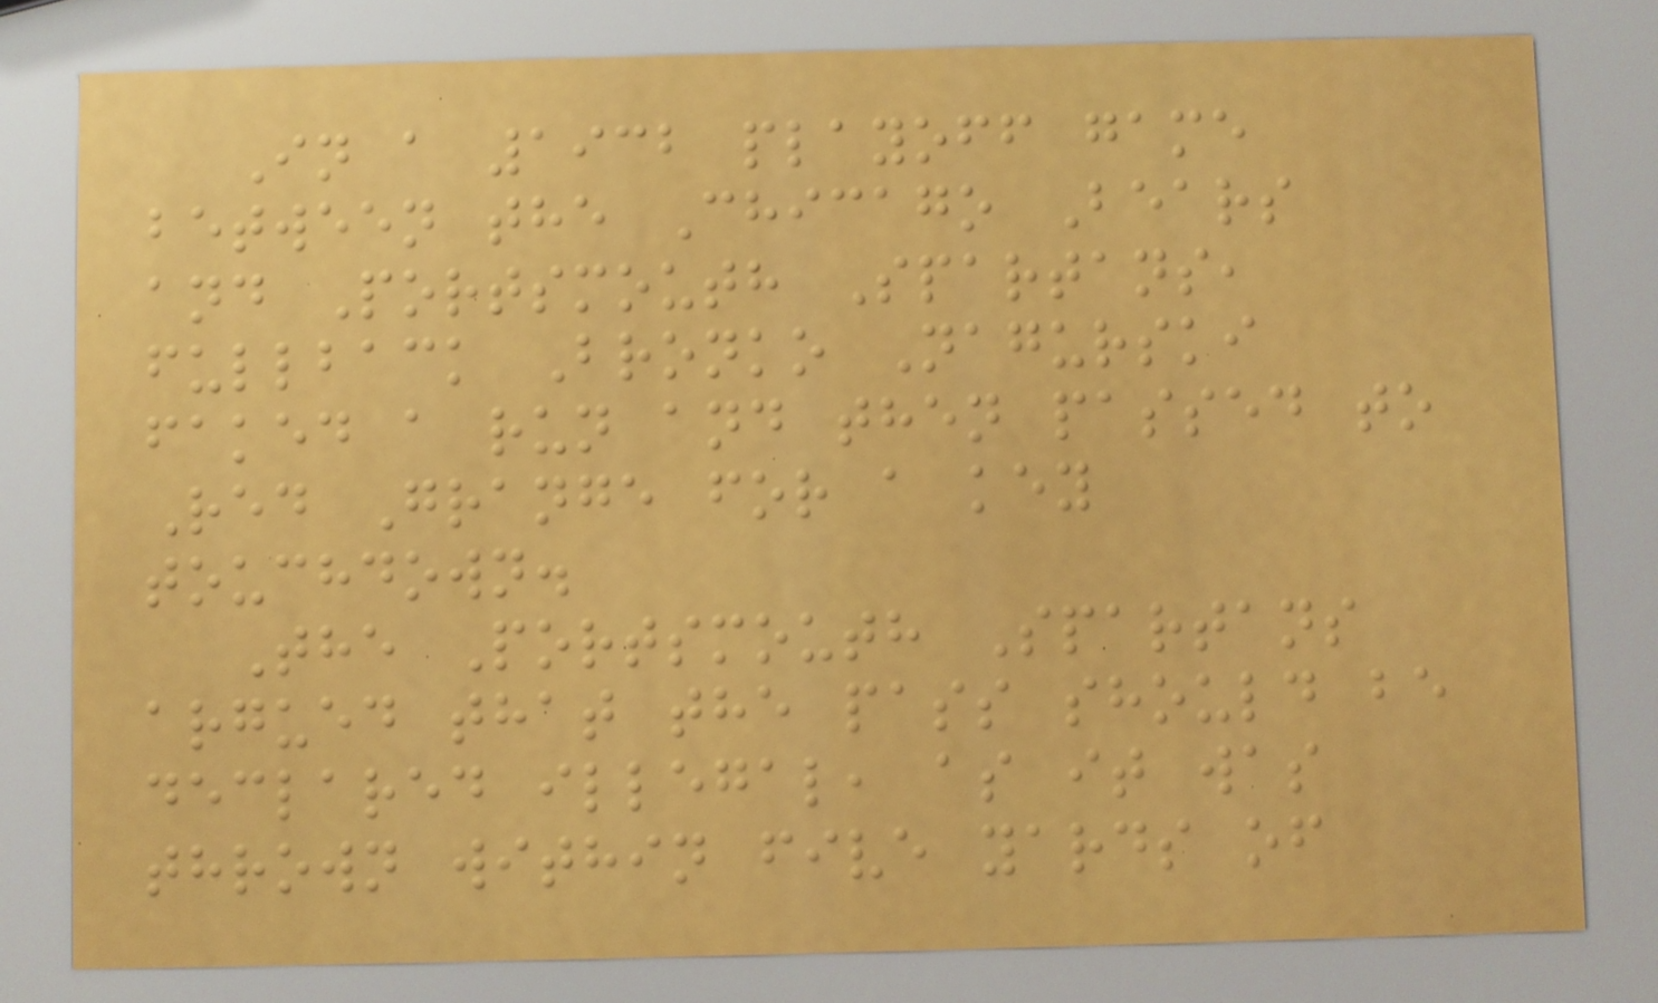In a 1932 playoff game
between the Chicago Bears
and Portsmouth Spartans,
fullback Bronko Nagurski
faked a run and then passed to
Red Grange for a key
touchdown.
The Portsmouth Spartans
argued that the pass should be
declared illegal, as it was
thrown within five yards of
